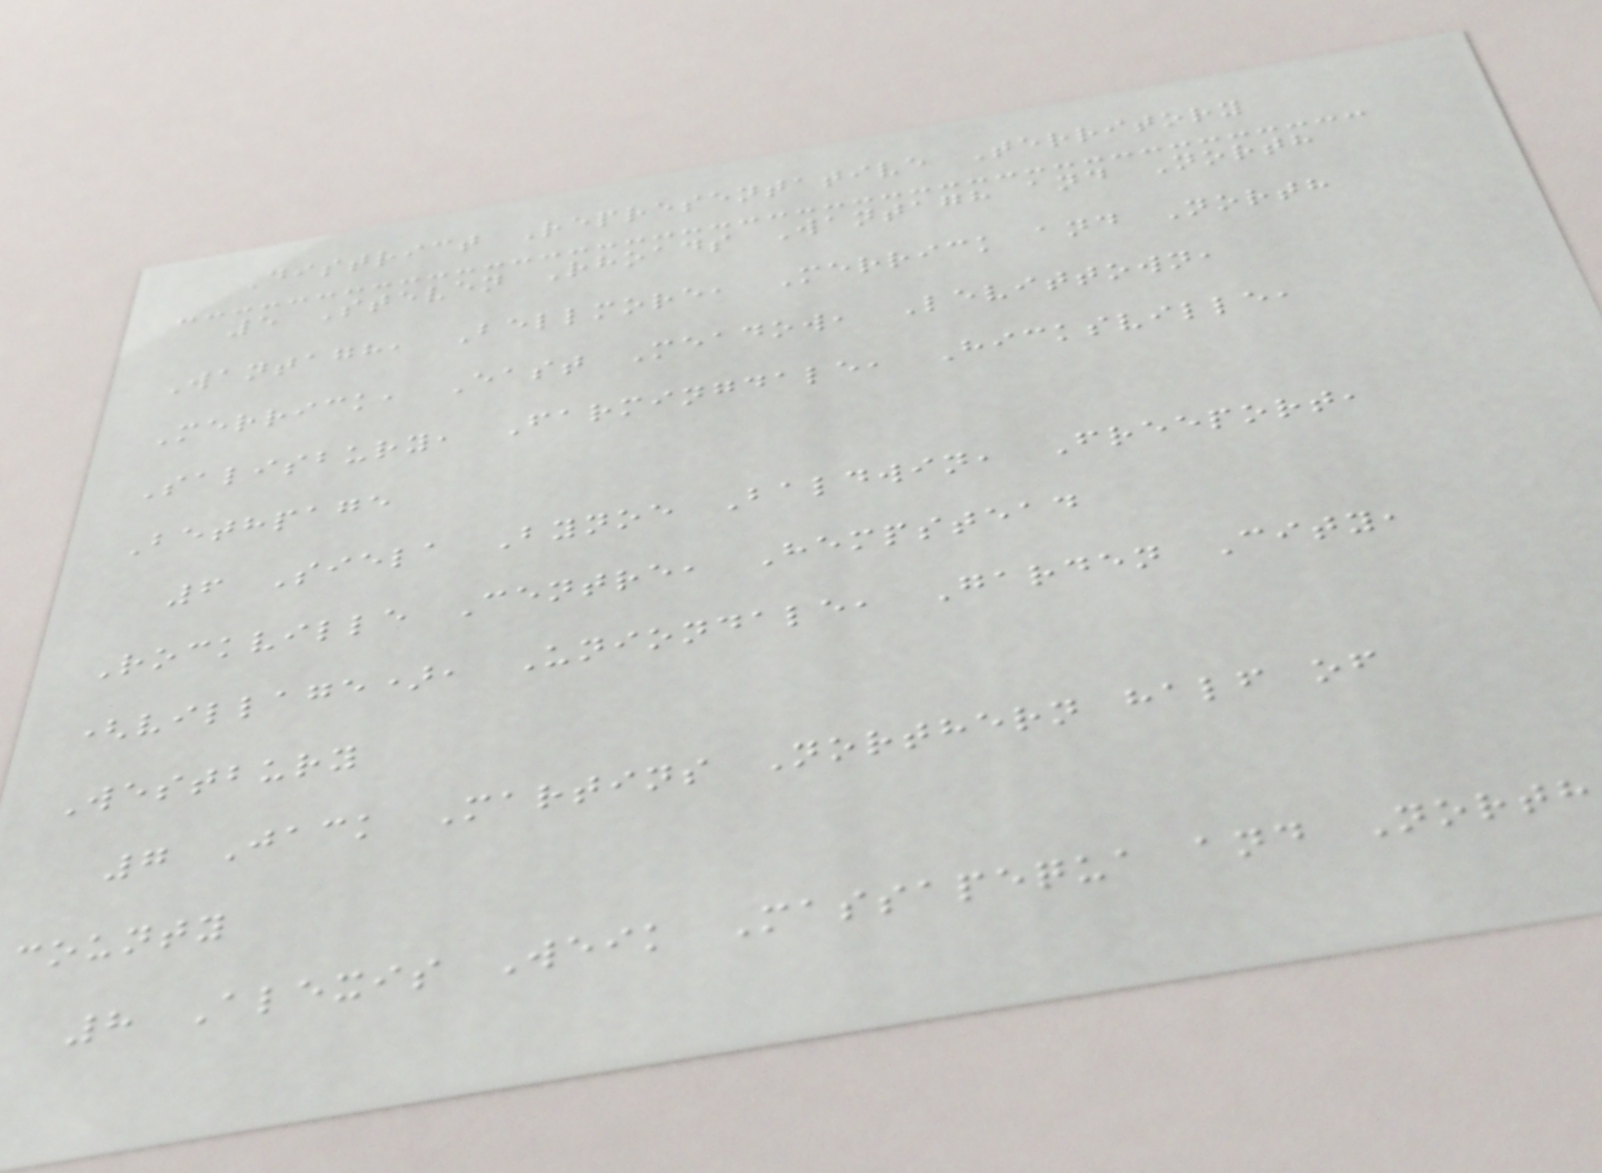District Representative Territory
5 Steven Rhoads Wantagh and North
Wantagh, Bellmore, Merrick and North
Merrick, East Meadow, Levittown,
Salisbury, Farmingdale, Hicksville,
Bethpage
6 Siela Bynoe Baldwin, Freeport,
Rockville Centre, Hempstead
(village), Uniondale, Garden City,
Westbury
7 Jack Martins Northern half of
county
8 Alexis Weik Massapequa and North
